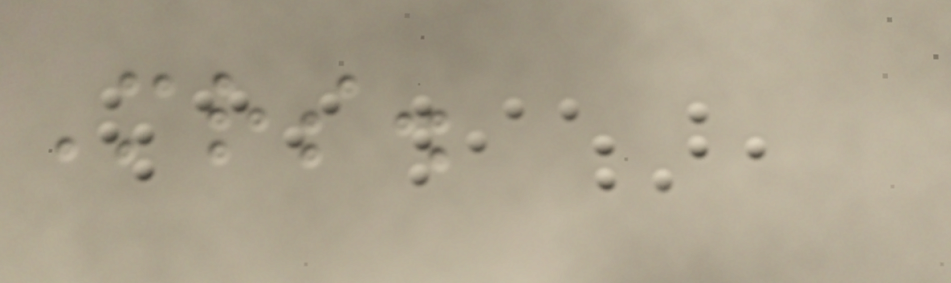Mrs.
